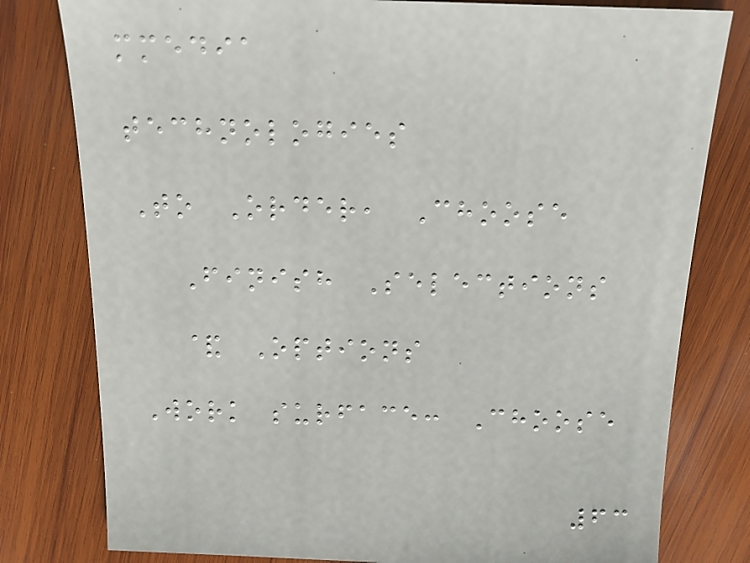mmedia
technologies
To Order, Choose
Finish Selections
& Options
Work surface: Choose
63
